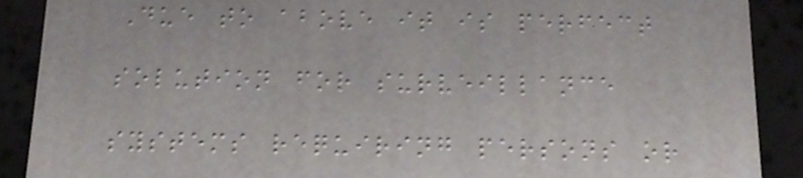Due to above it is perfect
solution for surveillance
systems requiring persons or
